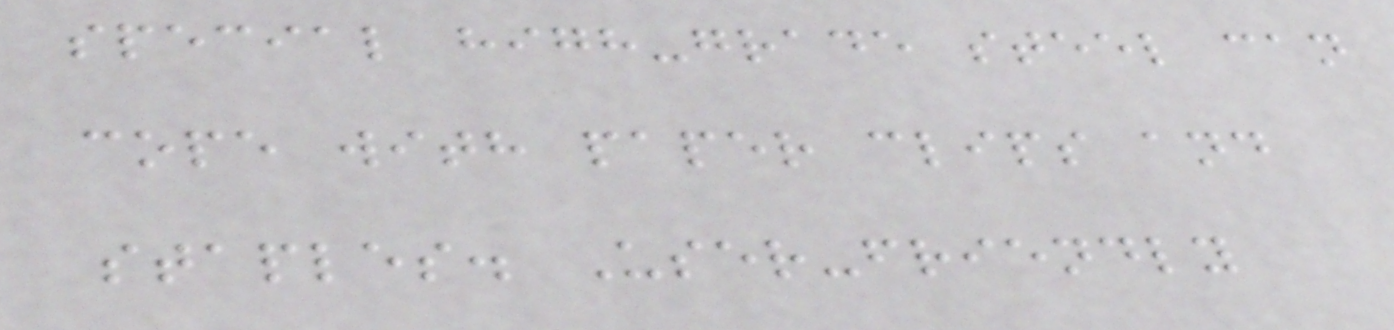special high-grade steel can
cope with paper clips and
staples. User-friendly
